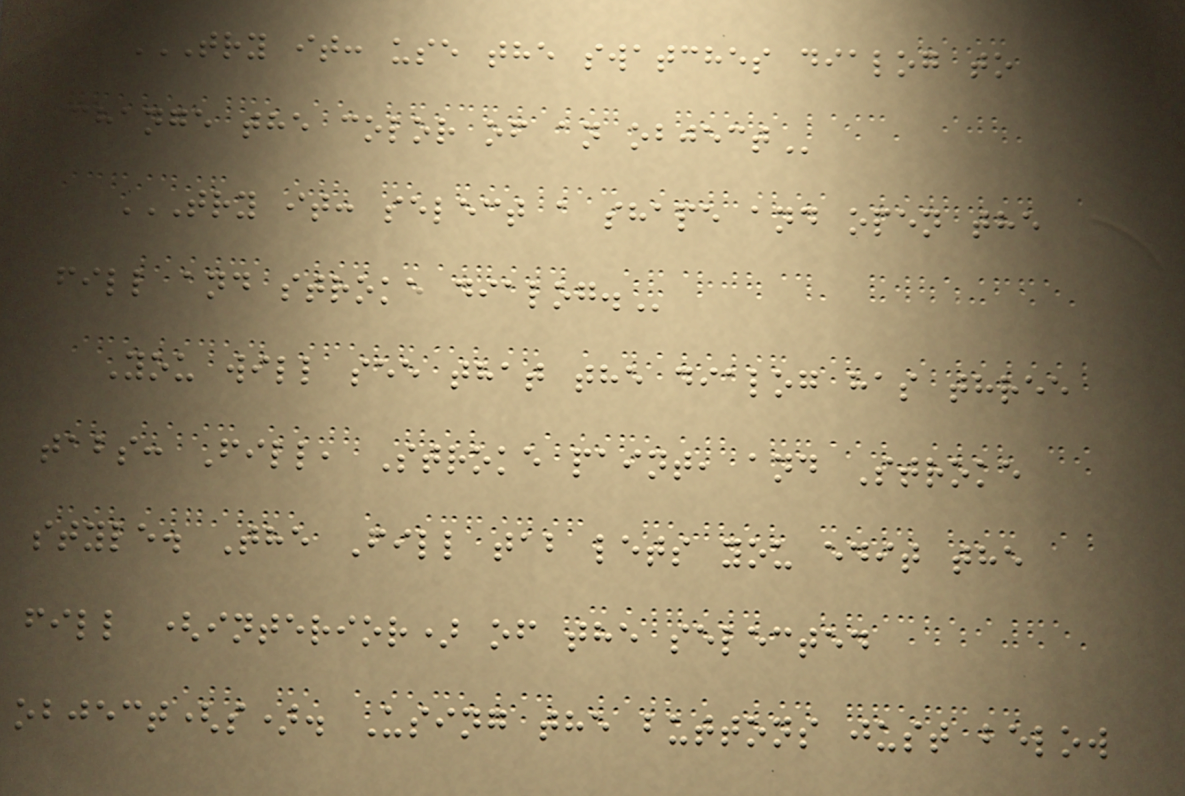TRY IT: USE THE SWATCHES DIALOG TO
CHANGE THE COLOR OF AN OBJECT
TRY IT: SELECT A SHAPE AND OPEN THE
FILL AND STROKE DIALOG.
You will see that the dialog has three
tabs: Fill, Stroke paint, and Stroke
style. The Fill tab lets you edit the
fill (interior) of the selected
object(s). Using the buttons just below
